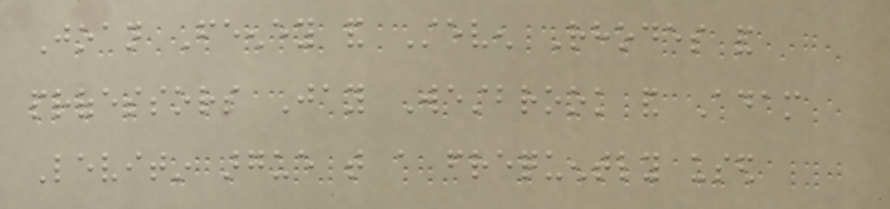Joan Feeney and Steven Rhodes and
professors Jay Westbrook and Adam
Levitin argue that a frequently used
